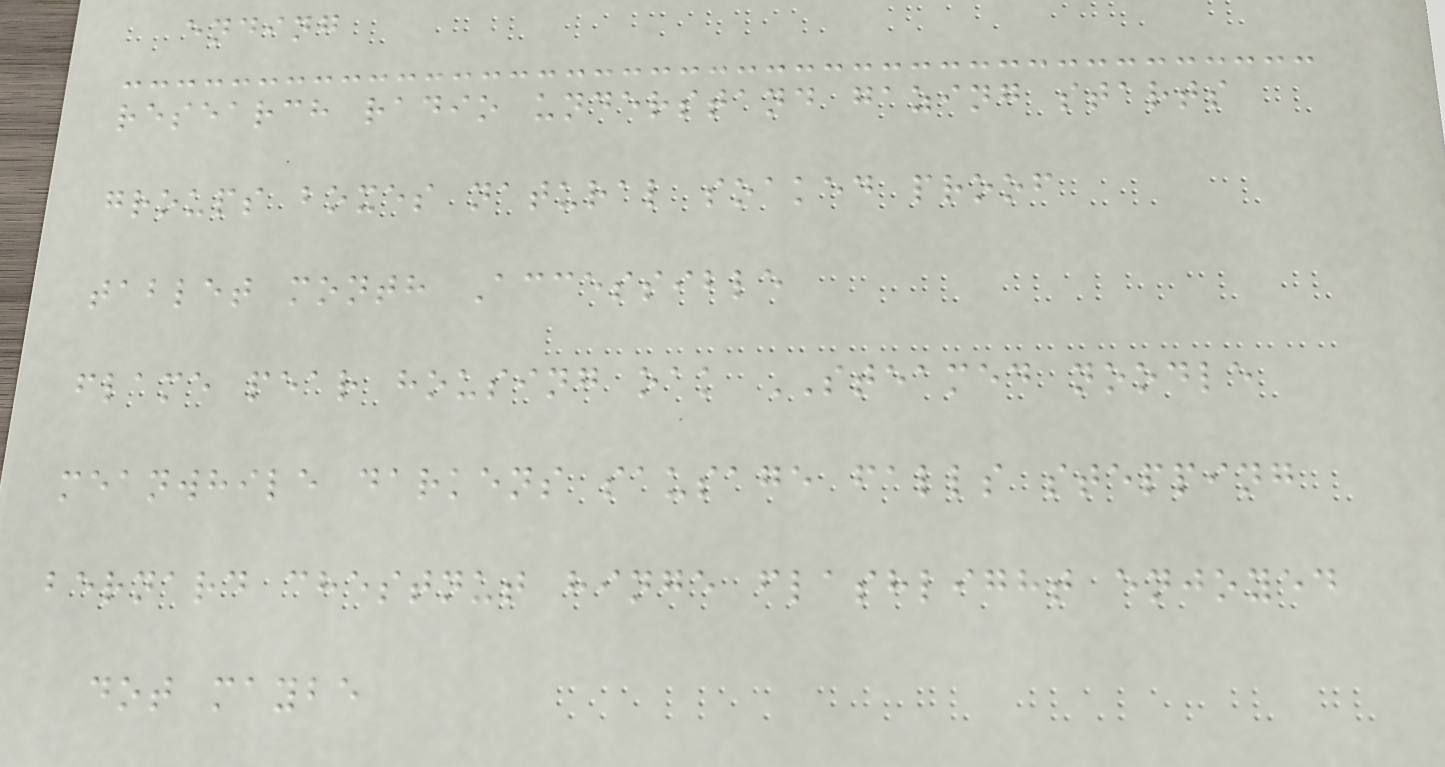ending
research radio understand gazing starts
groups boxes natural soaked proof
tablet month Accessible
flame pear housing oak STEAMED noodle
meanwhile darkens sausage falls stepping
bernard chestnut hinge flashlight enjoyed
dot maybe
